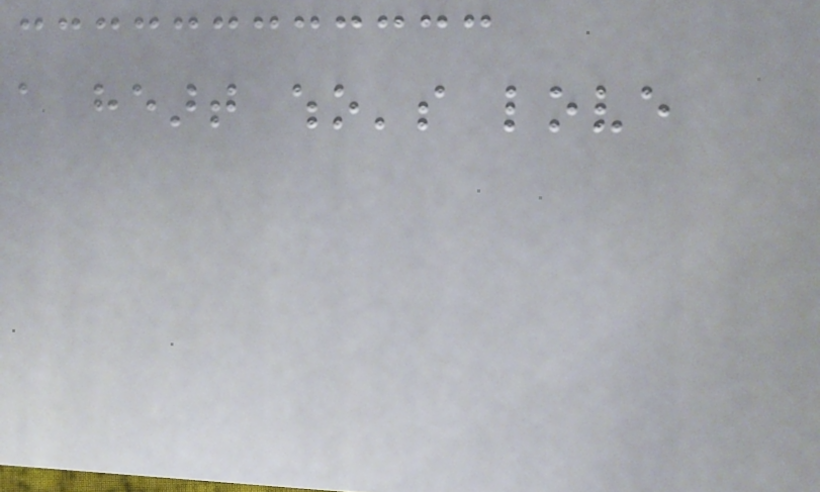a heart who's love
